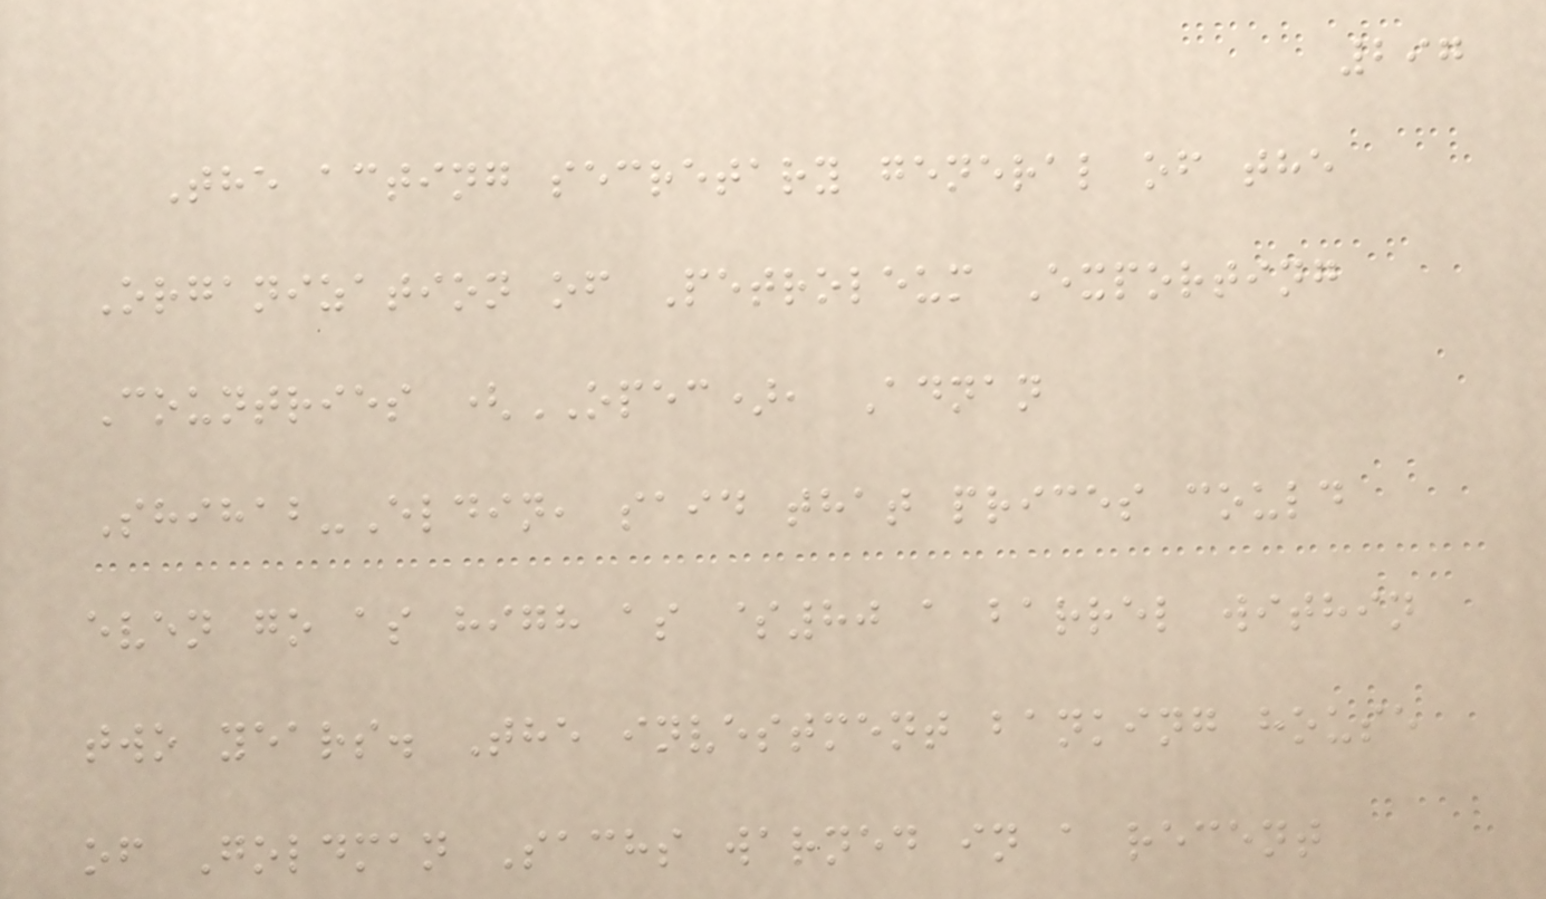297
The acting secretary general of the
Organization of Petroleum Exporting
Countries (OPEC), Adnan
Shihab-Eldin, said that prices could
even go as high as $80 a barrel within
two years. The investment banking house
of Goldman Sachs warned in a recent
